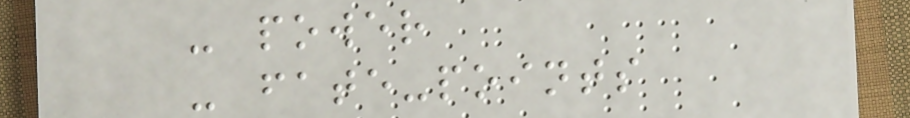- power
- fate-points
